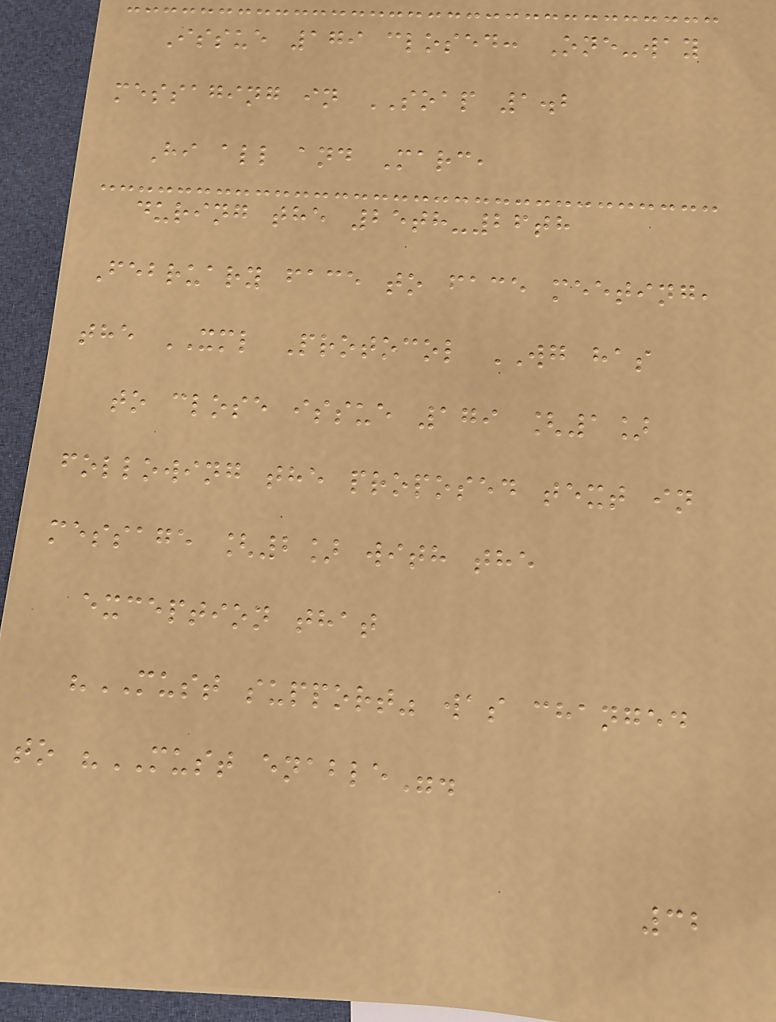Issue 179 closed: One-way
messaging in SOAP 1.2
Hi all and Marc,
during the 25th-26th
February face to face meeting,
the XML Protocol WG has
to close issue 179 [1]
following the proposed text in
message [2] with the
exception that
"MUST support" was changed
to "MUST enable".
32
